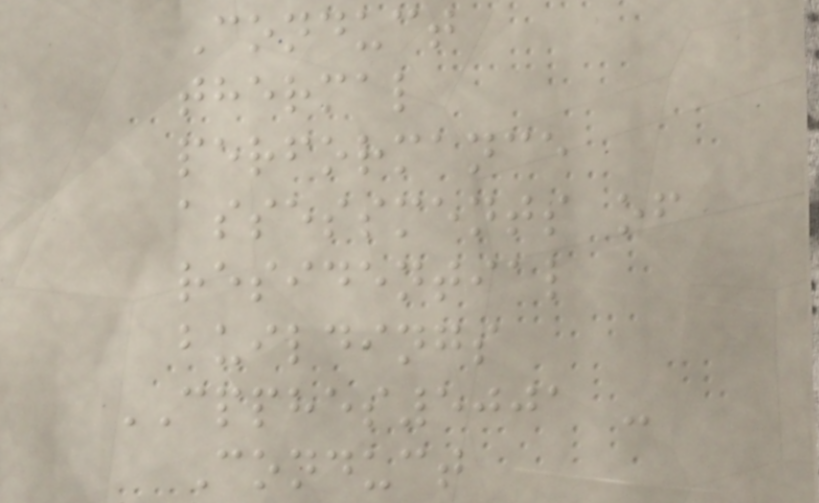Conduct
thermal
performance
assessments of
residential
buildings
CPPHES5001 -
Conduct
